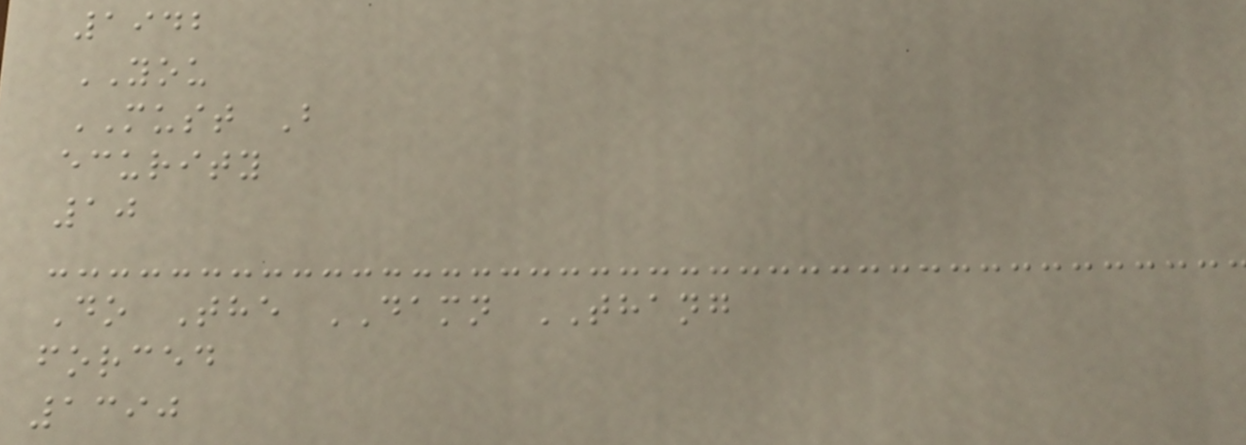1942
YOU
MUST B
ecurity
10
Do The DAMN THANG
forced
1390
